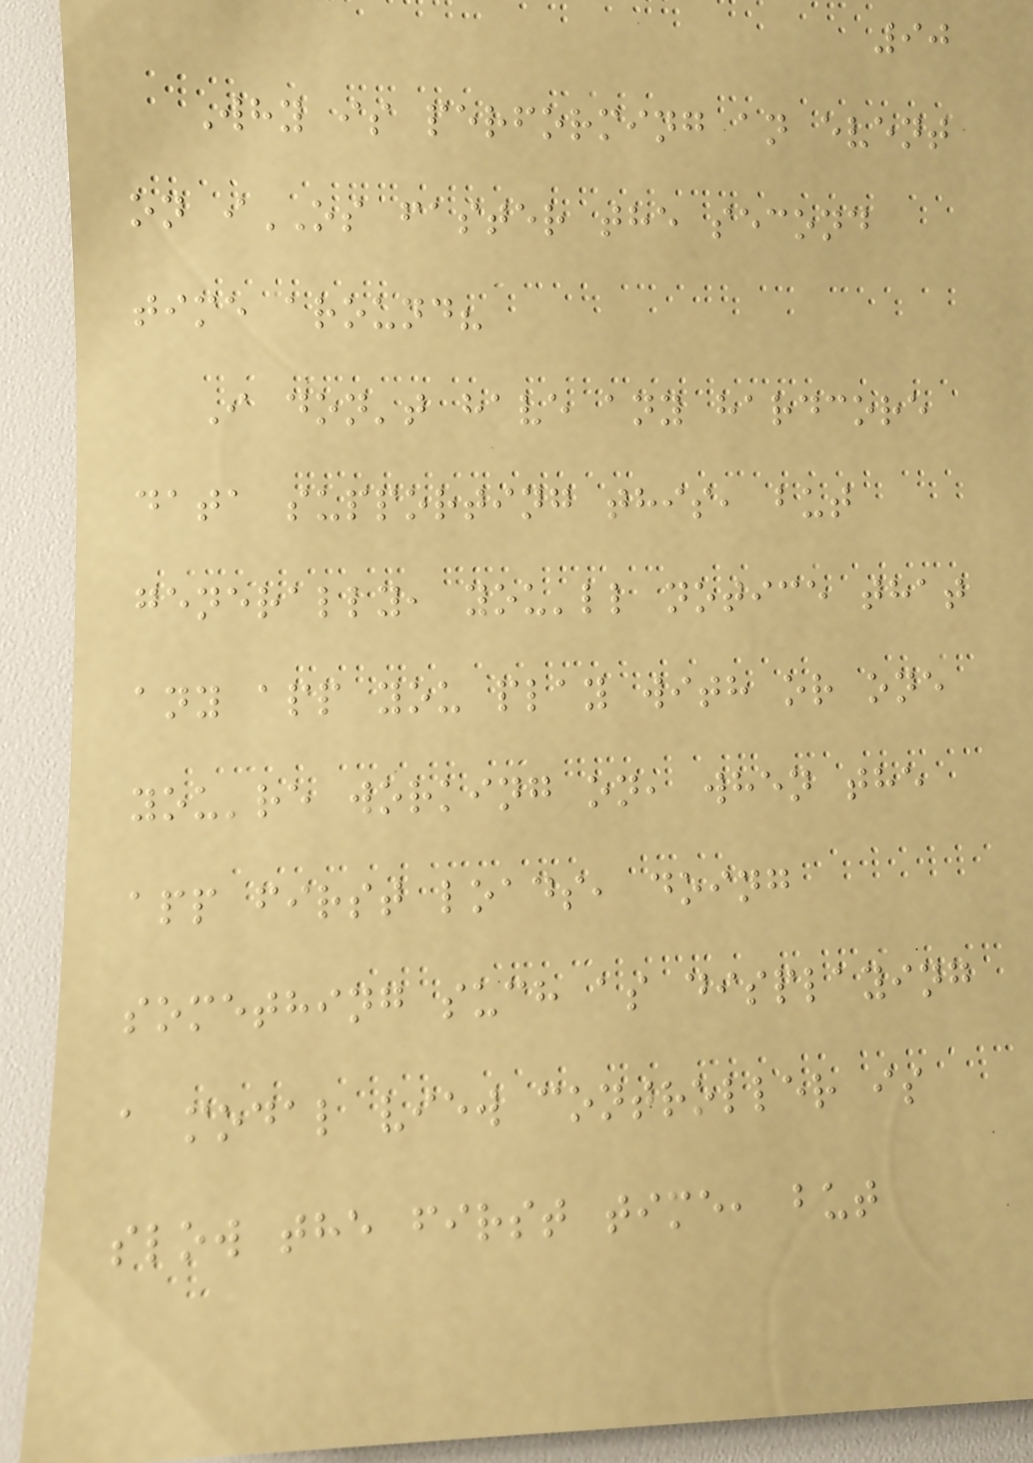90
Why is performing an event
on iOS faster the second
time around?
I don't have any hardcore
data supporting this, but
generally, you'll notice that
any app you play with or one
you're working on, when the
app first loads, doing
something such as displaying
a modal view controller is
slow the first time, but
